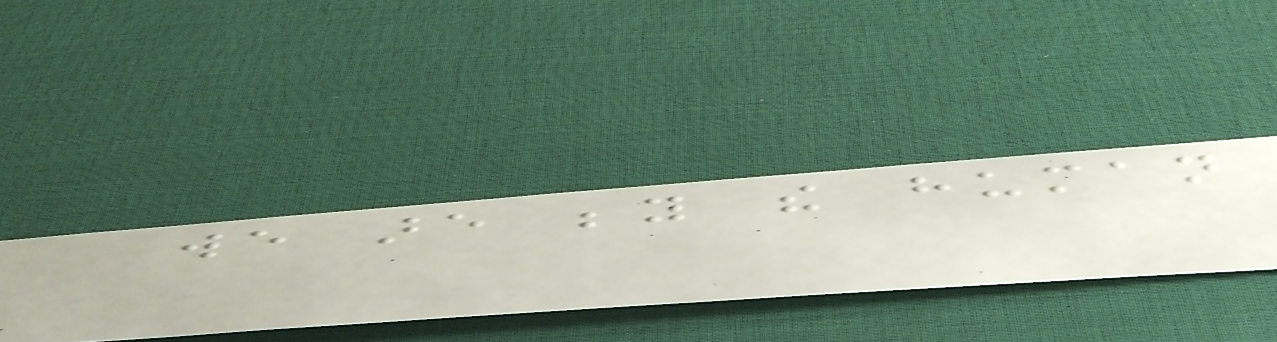we are beyond the human
